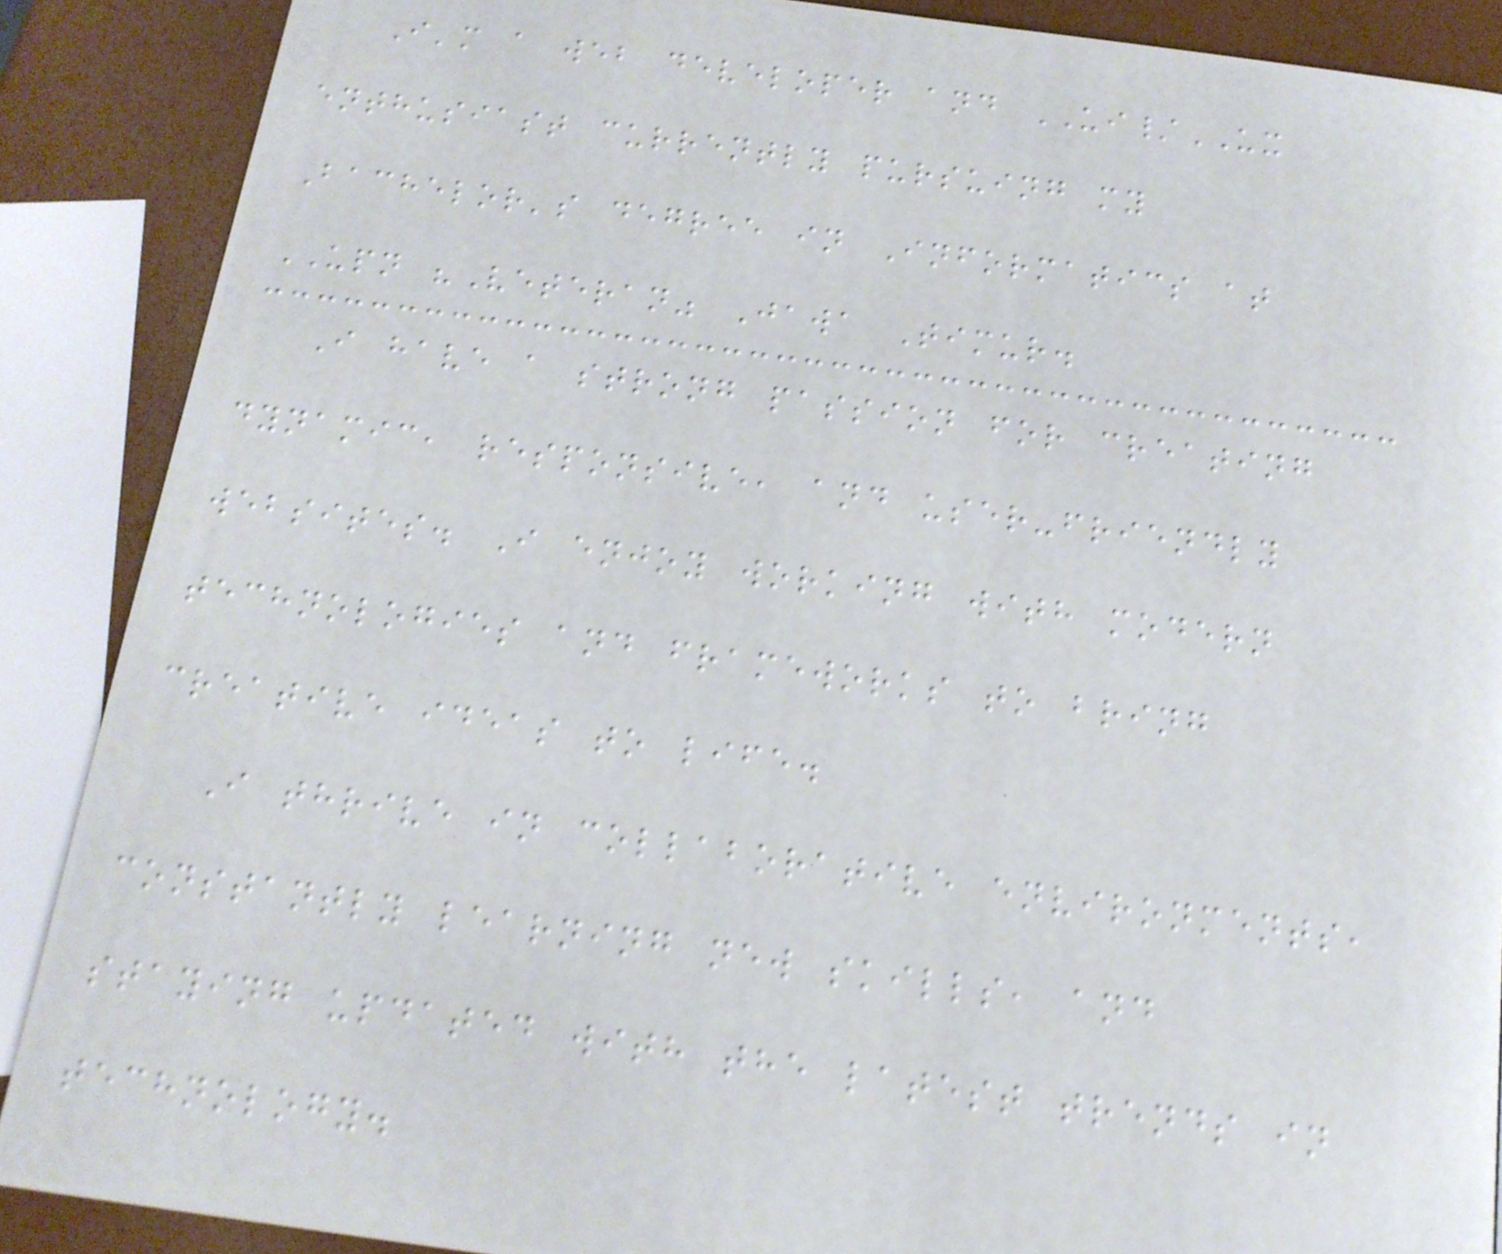I'm a web developer and UI/UX
enthusiast currently pursuing my
Bachelor's degree in Informatics at
UPN "Veteran" Jawa Timur.
I have a strong passion for creating
dynamic, responsive, and user-friendly
websites. I enjoy working with modern
technologies and frameworks to bring
creative ideas to life.
I thrive in collaborative environments,
constantly learning new skills, and
staying updated with the latest trends in
technology.
